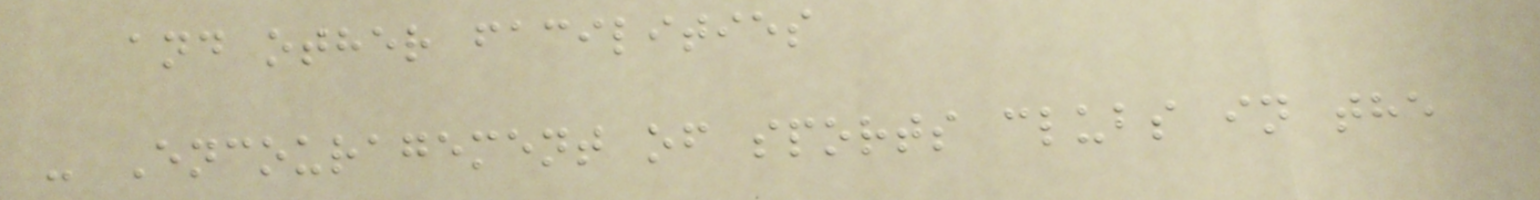and other facilities
- Encouragement of sports clubs in the
